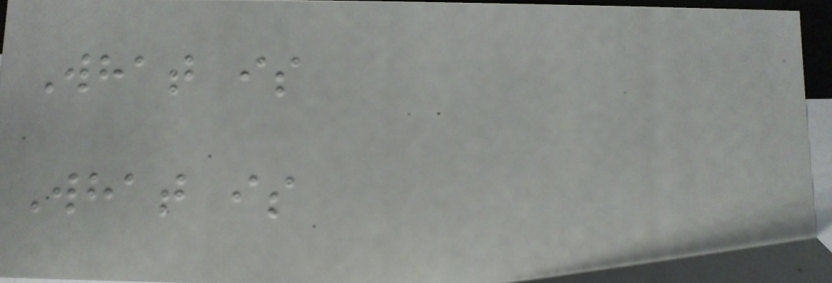What is
What is
